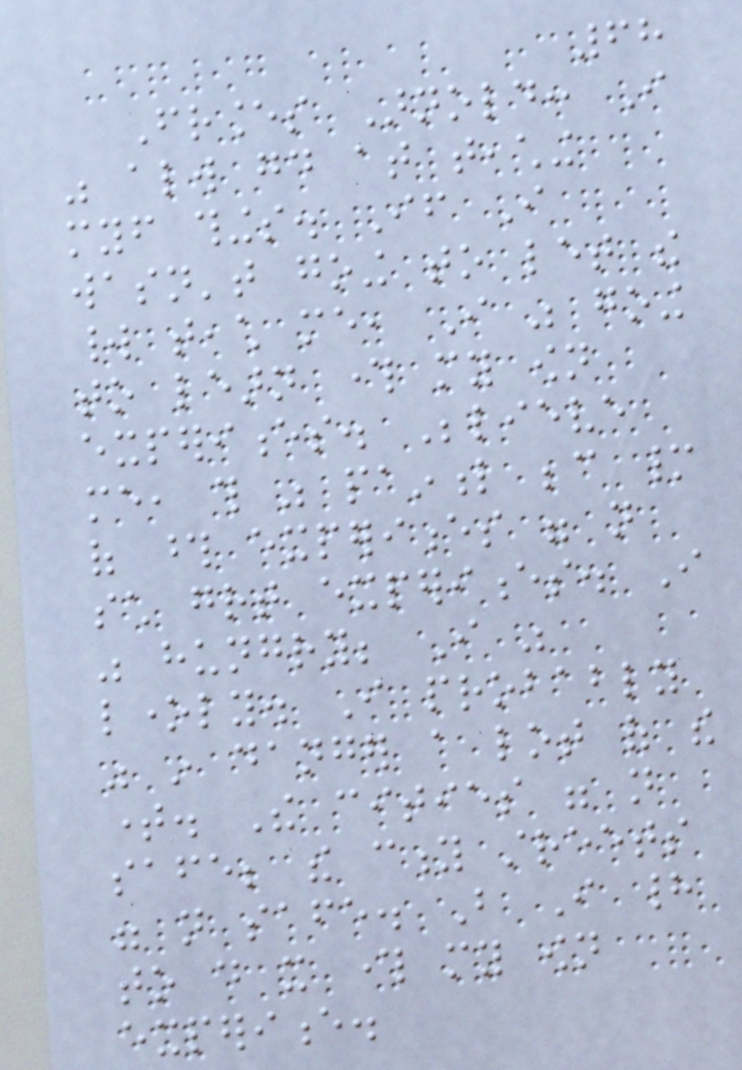68
Frances Arnold: I
was always good at teaching
myself things. If I
wasn't going to let the
world teach me, I was going
to learn through my own
experiences. Believe
me, this was painful because many
of those experiences were not
such great experiences. I
was hungry; I was
lonely. I probably
was in danger a lot of the
time. The cities were not
safe; the city streets
were not safe. But I had
to do it through my own
experience.
